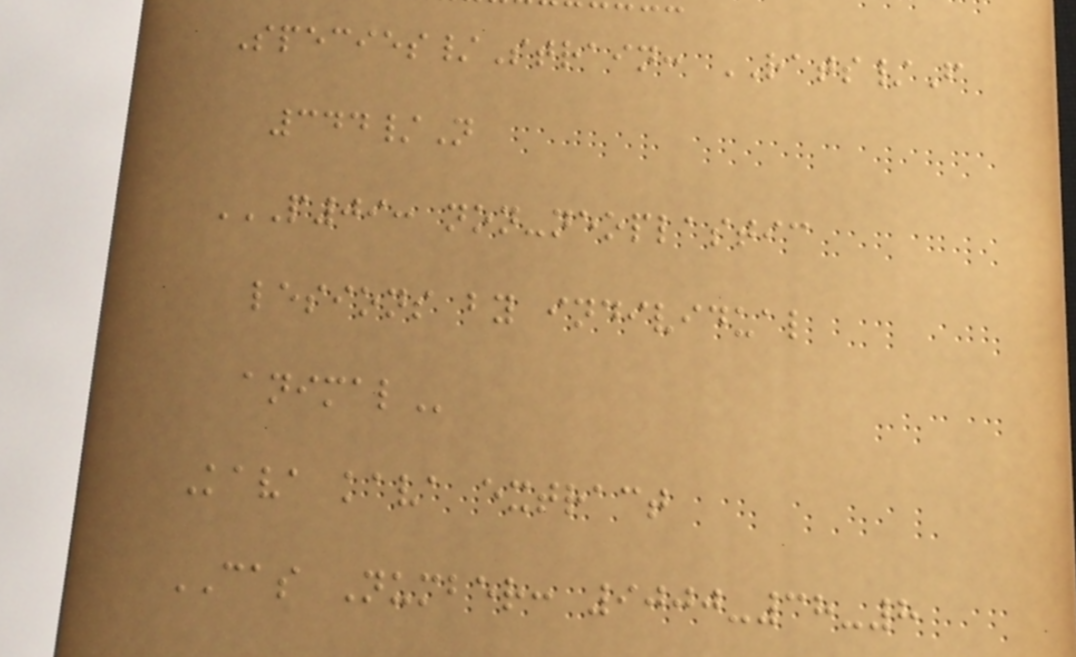Species/Strain: RATS/F
344/N
P09: NON-NEOPLASTIC
LESIONS BY INDIVIDUAL
ANIMAL
Kava kava extract
CAS Number: 9000-38-8
